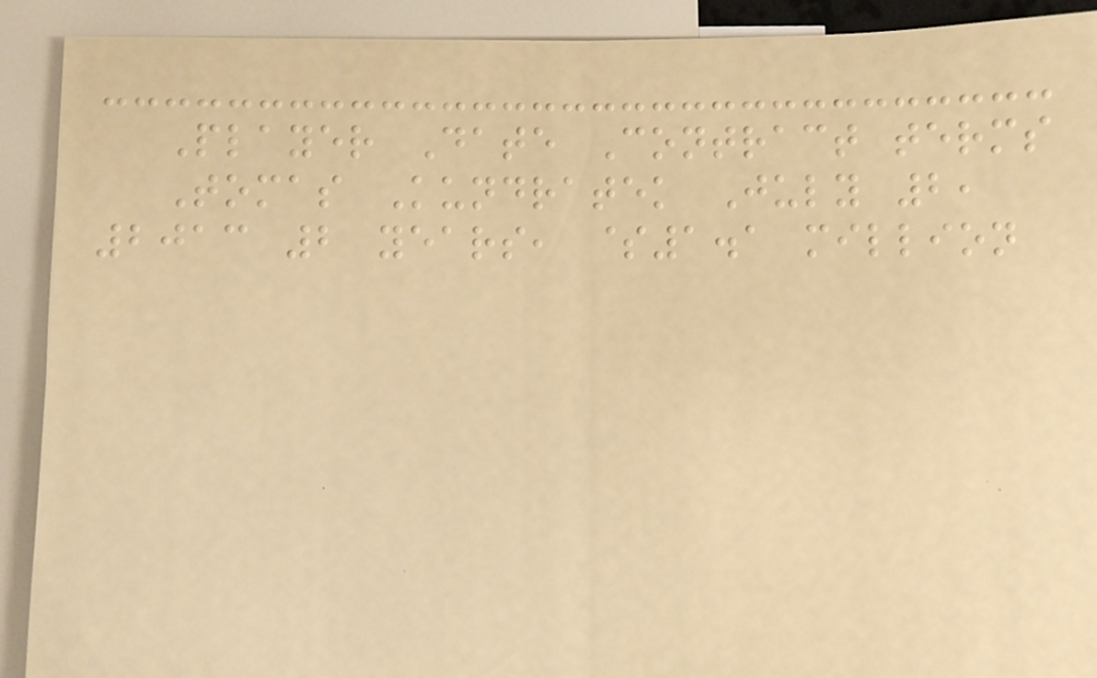Player Date Contract terms
Tomas Kundratek July 2,
2013 2 years, $1.1 million
